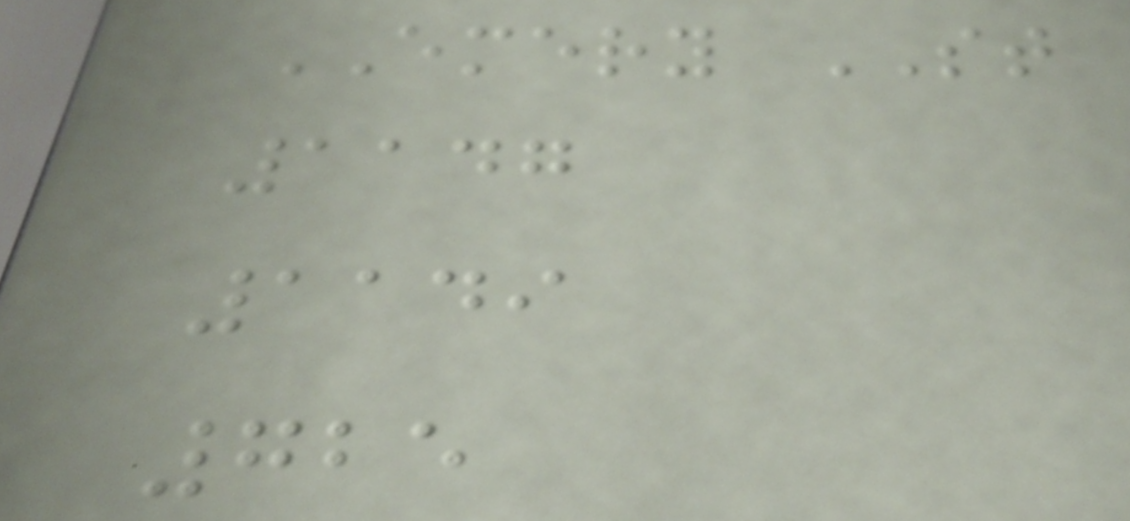EMERY ST
1147
1149
725
